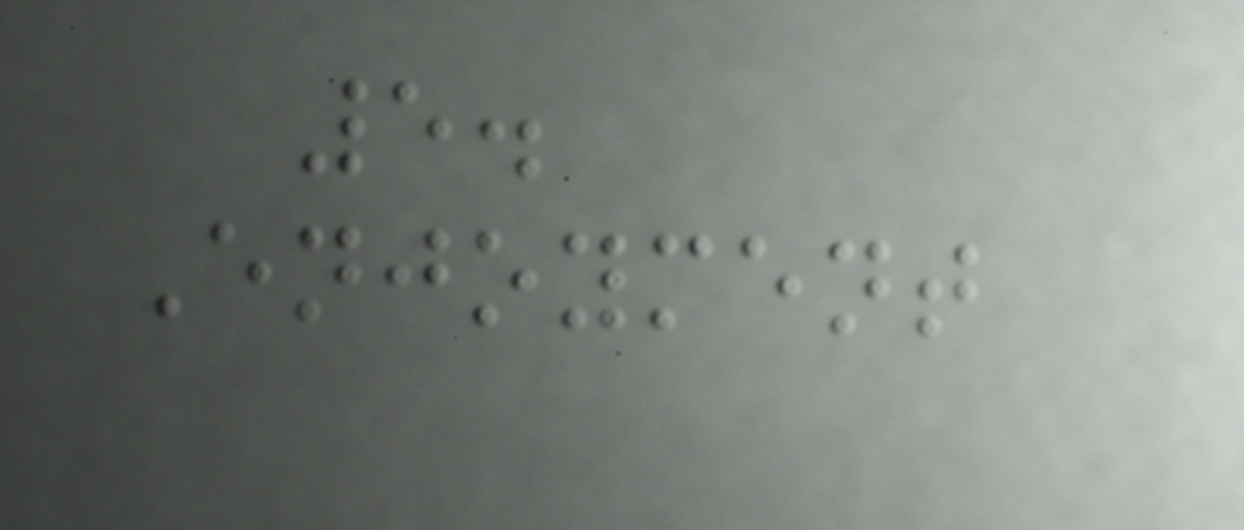5.
Enjoyment
